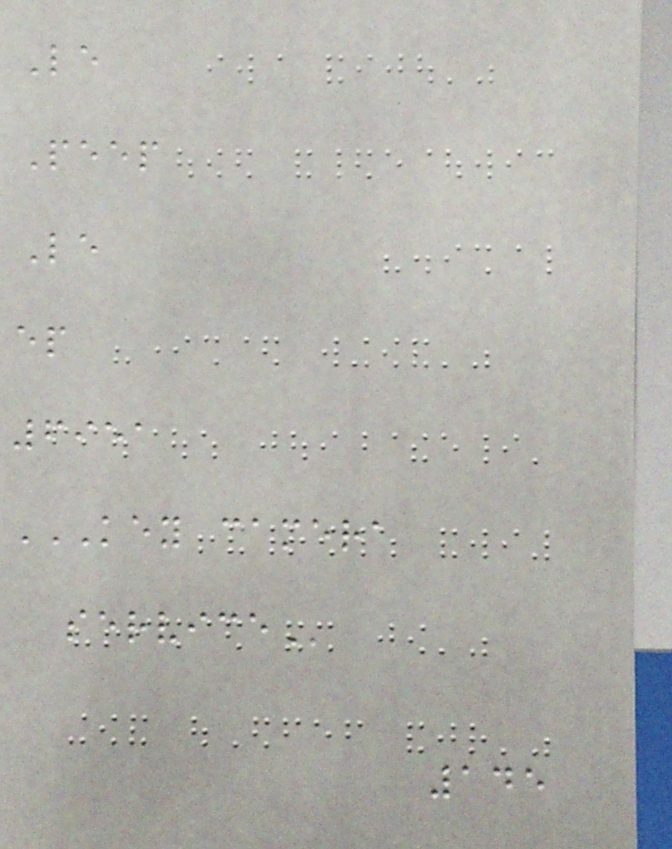Le
Peep
Le
ep
6951
KEY CAMERA
SERVICE
145
